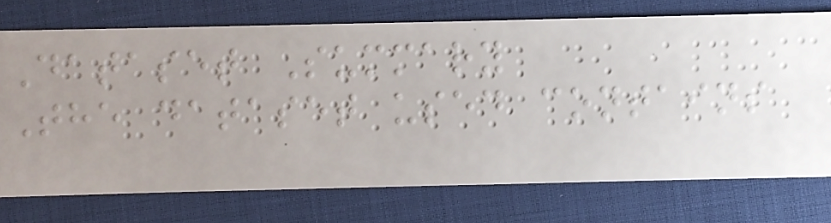Dataset Summary
The dataset used contains
